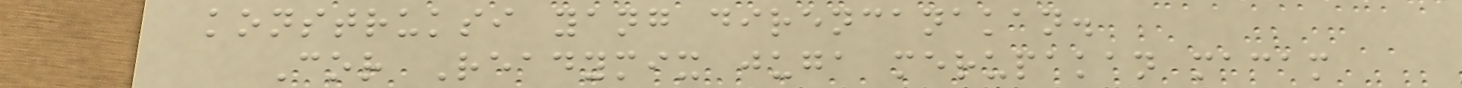konstruksi yang direncanakan.
Cor Readymix juga merupakan macam
